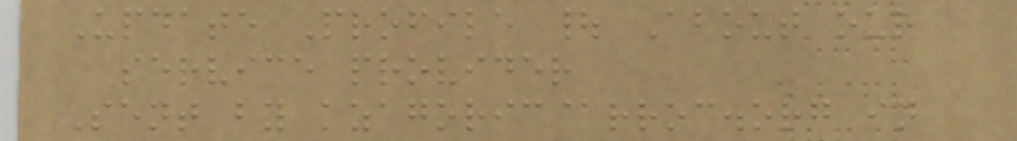Update Profile | About our
service provider
Sent by kzagoric@rroc.org in
